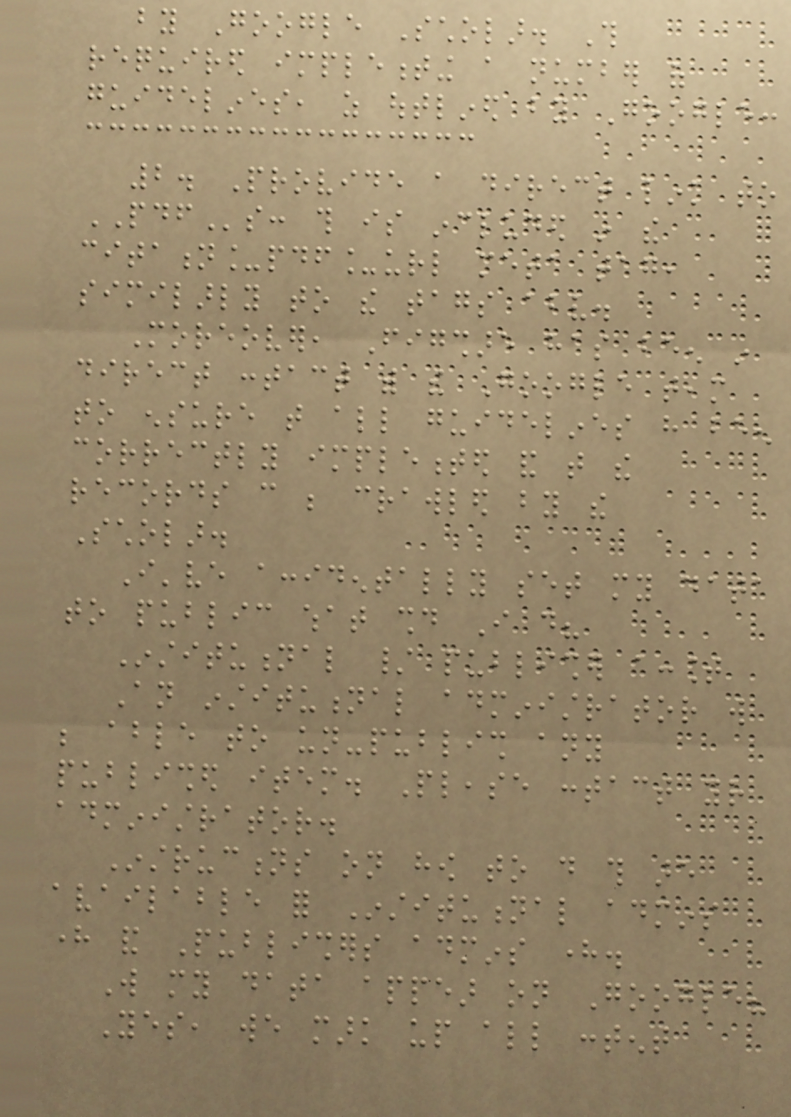by Google Scholar. This
required implementing a number of
guidelines, as outlined by Google:
2. Provide a direct link to
PDFs: this is included in the
citation_pdf_url meta tag,
similarly to the tags above.
Moreover, Figshare has been in
direct contact with the Google team
to ensure that all guidelines have been
correctly implemented and that the
records can be crawled by the
Scholar.
I've accidentally set my data
to public what should I do?
Institutional / publisher account
An institutional administrator will
be able to un-publish any
published item. Please contact your
administrator.
Instructions on how to do this are
available for Institutional admins
here and Publishers admins here.
Will my data appear on Google?
Yes, we mark up all content
